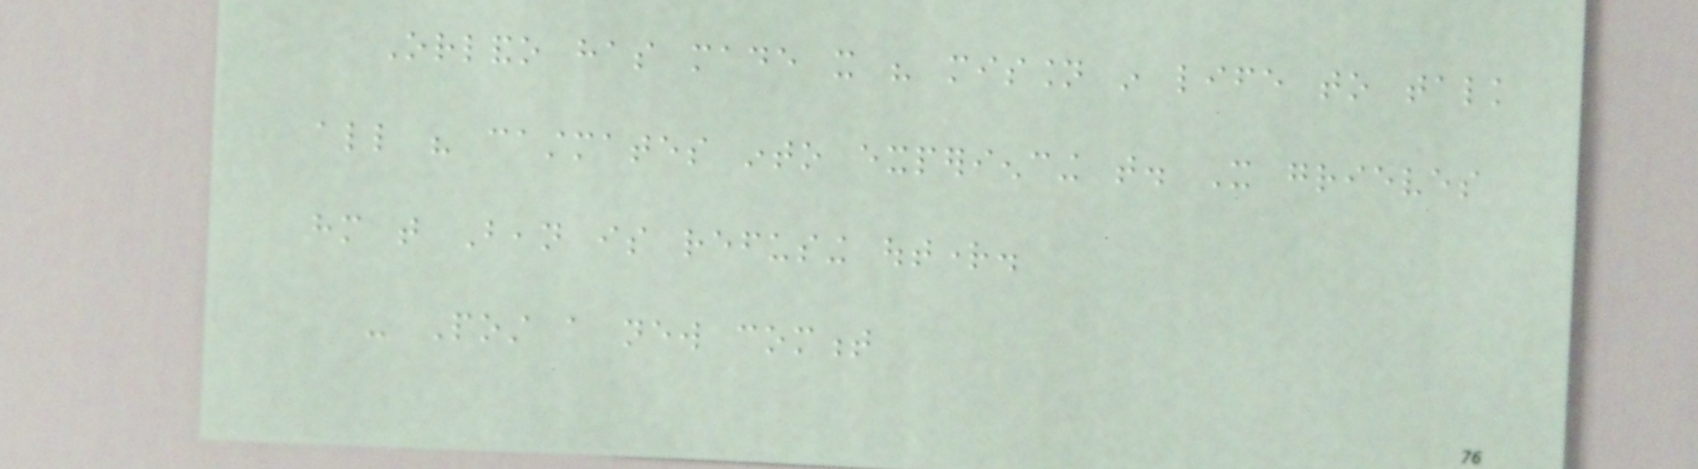Orlando has made it his mission in life to talk
all his castmates into experiencing that. It grieves
him that Bean is refusing outright.
- Post a new comment
